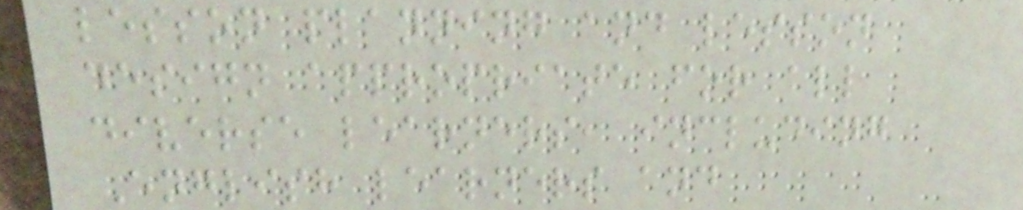lesson planning and lesson
design appropriate for all
diverse learners, including
English learners and
